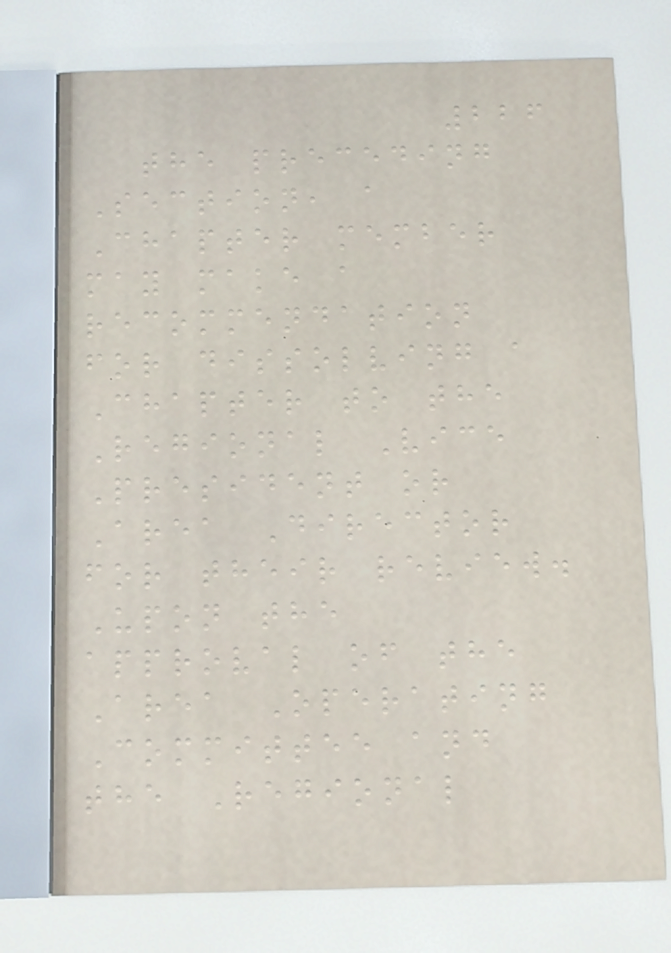226
the preceding
Section, a
Chapter member
may make a
recommendation
for dissolving a
Chapter to the
Regional Vice
President or
Area Director
for their review.
Upon the
approval of the
Area Operating
Committee and
the Regional
